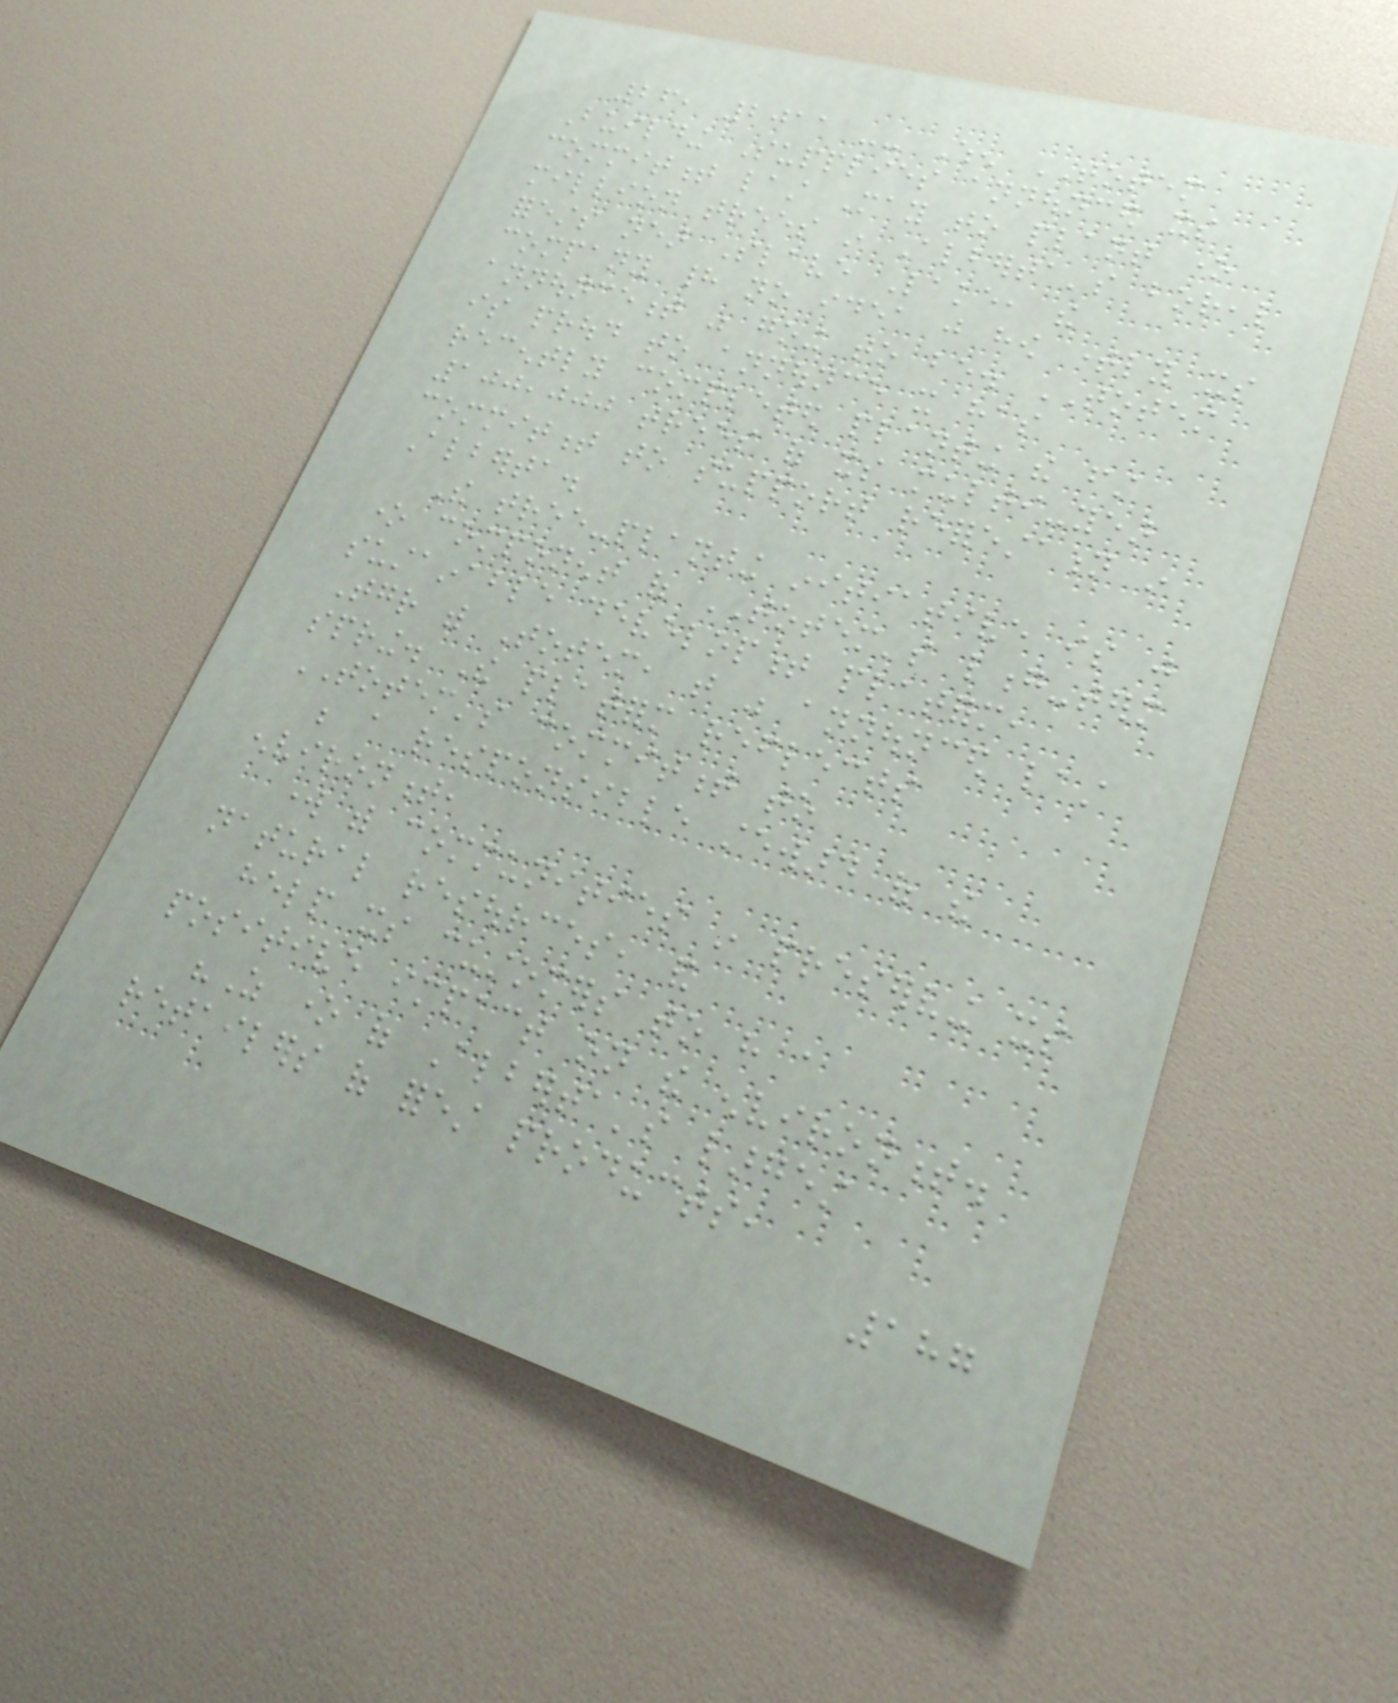26, 2011 -- When TOTEM
Building Supplies announced its
commitment last May to plant one
million trees in Alberta's boreal
forests near Slave Lake, the
company had no idea just how timely its
announcement was going to be. TOTEM
is proud to announce it has
recently completed planting the first
100,000 trees of its multi-year
commitment to support reforestation in
Alberta.
The tree-planting initiative is just
one component of TOTEM's long-term
sustainable development platform,
Together with Totem, that was announced last
spring. The platform reflects
TOTEM's commitment to
be a responsible steward of the
environment,
work with communities in preserving its
natural resources, and
help its customers to have a
positive impact on the environment.
"As one of Alberta's largest
retailers of forest products,
187
